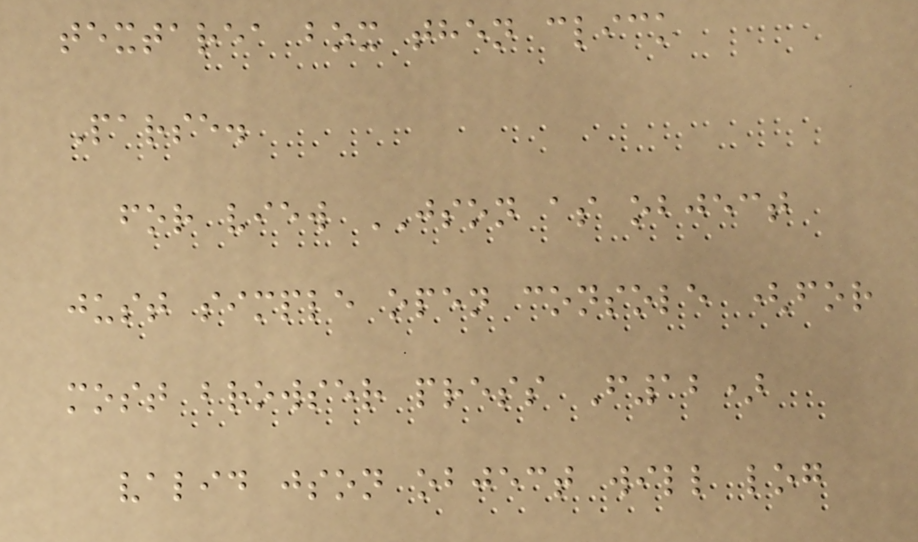textarea box then click
Parse.
for view JSON as object
just simple open console (for
most browser press F12)
valid json object will log
